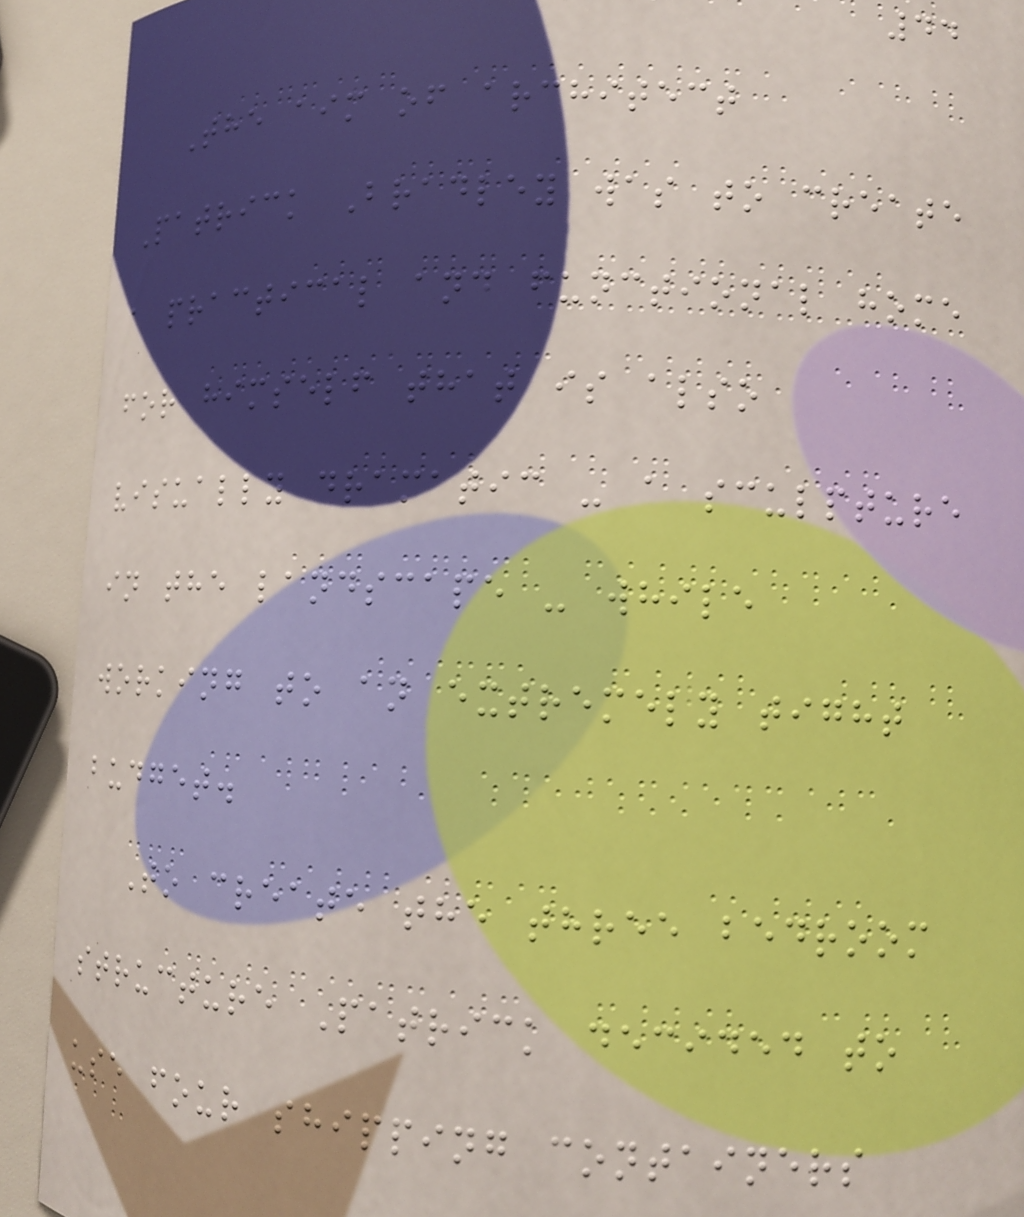44
The aim of architect
Patrick Bradley was to create
a practical and functional home
for himself that is also
visually dramatic - a sculpture
in the landscape - while
working to an extremely tight
budget.
To create the three bedroom
structure Patrick decided to
use four shipping containers
